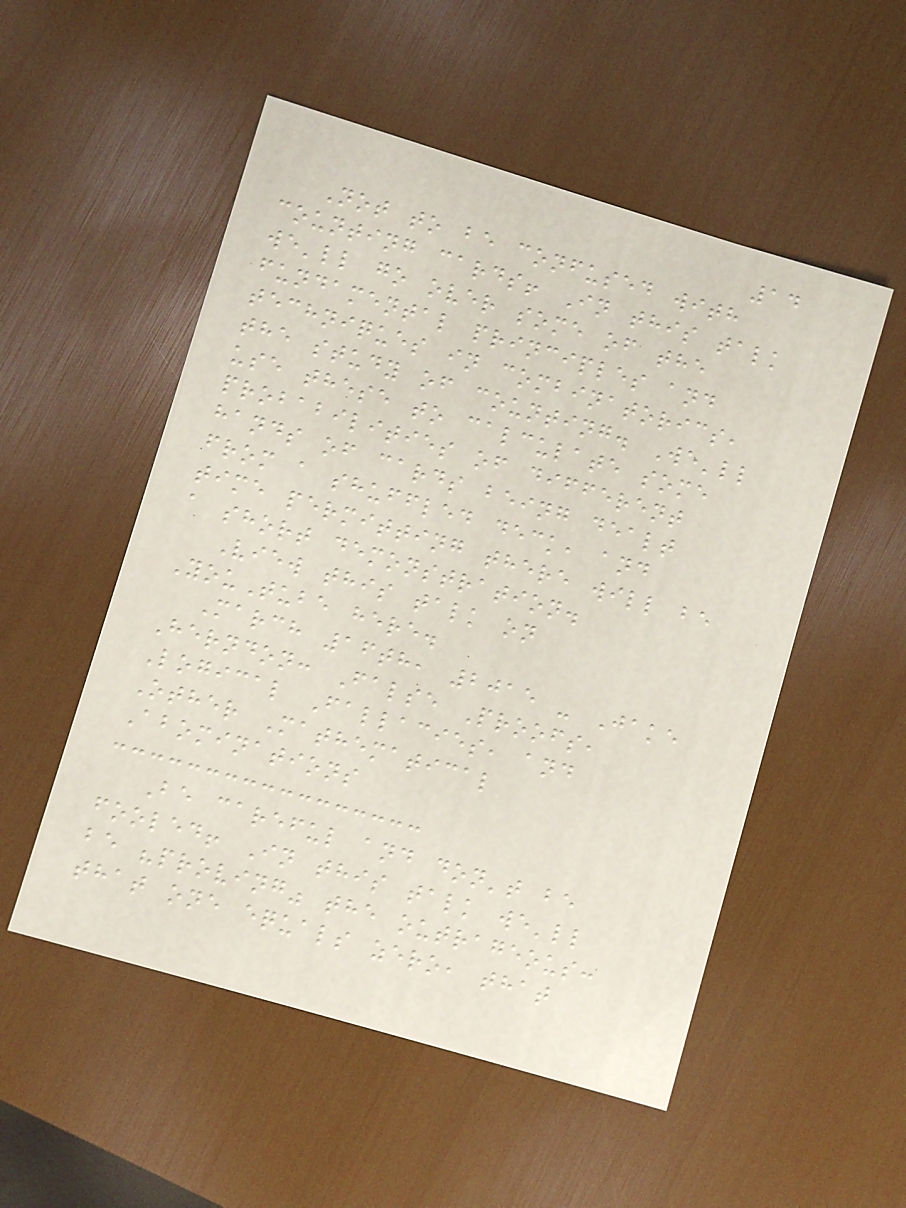14
Not to be confused with
counting cards! In this talk
we'll go over some of the
fundamental principles and
techniques in combinatorics,
the study of counting. We'll
use these to calculate some
probabilities of different
hands of cards being dealt
from a shuffled deck, and
time permitting there will be
a short demonstration.
View this talk on
YouTube here.
March 16th, 2015 - Jake
Herndon: False Proofs,
Logical Fallacies, and
Other Mathematical
Abominations
Be careful and don't be
fooled! In this talk we'll
be "proving" the outrageous:
that one equals zero, that
